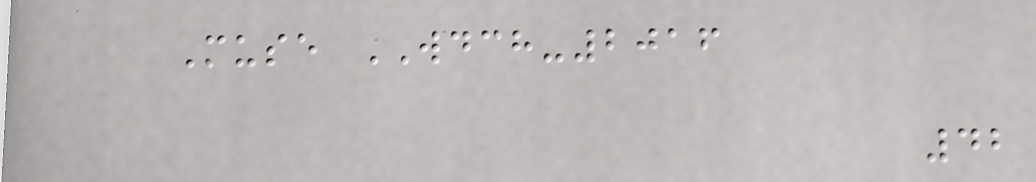Muse WDCH-2016
42
